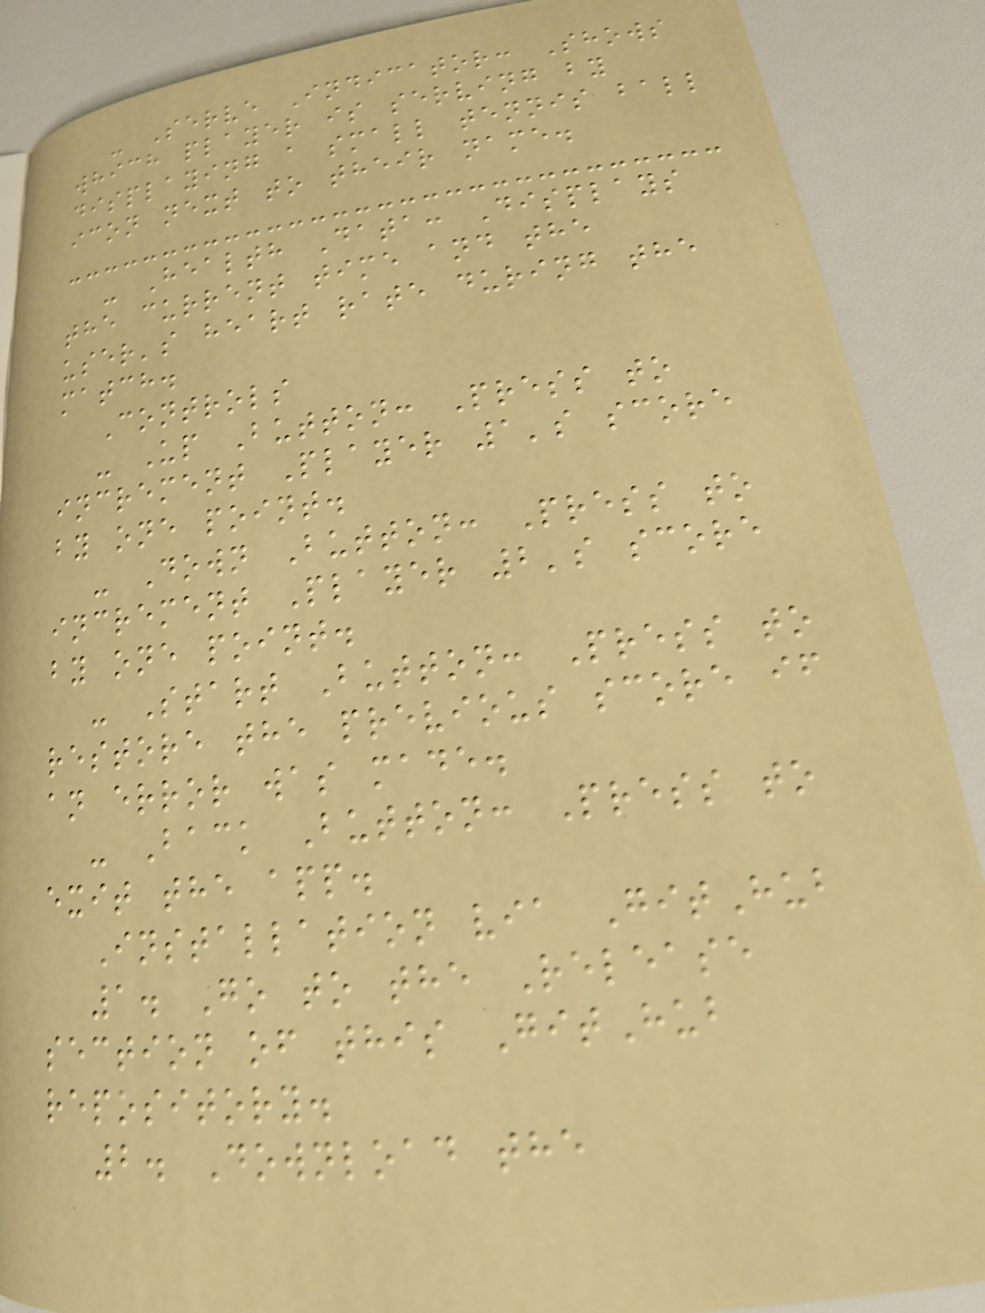- Serve Indicator: Shows
which player is serving by
displaying a small tennis ball
icon next to their name.
- Health Data: Displays
the current time and the
user's heart rate during the
match.
Controls
- Up Button: Press to
increment Player 1's score
by one point.
- Down Button: Press to
increment Player 2's score
by one point.
- Start Button: Press to
restore the previous score if
an error was made.
- Back Button: Press to
exit the app.
Installation via GitHub
1. Go to the Release
section of this GitHub
repository.
2. Download the
